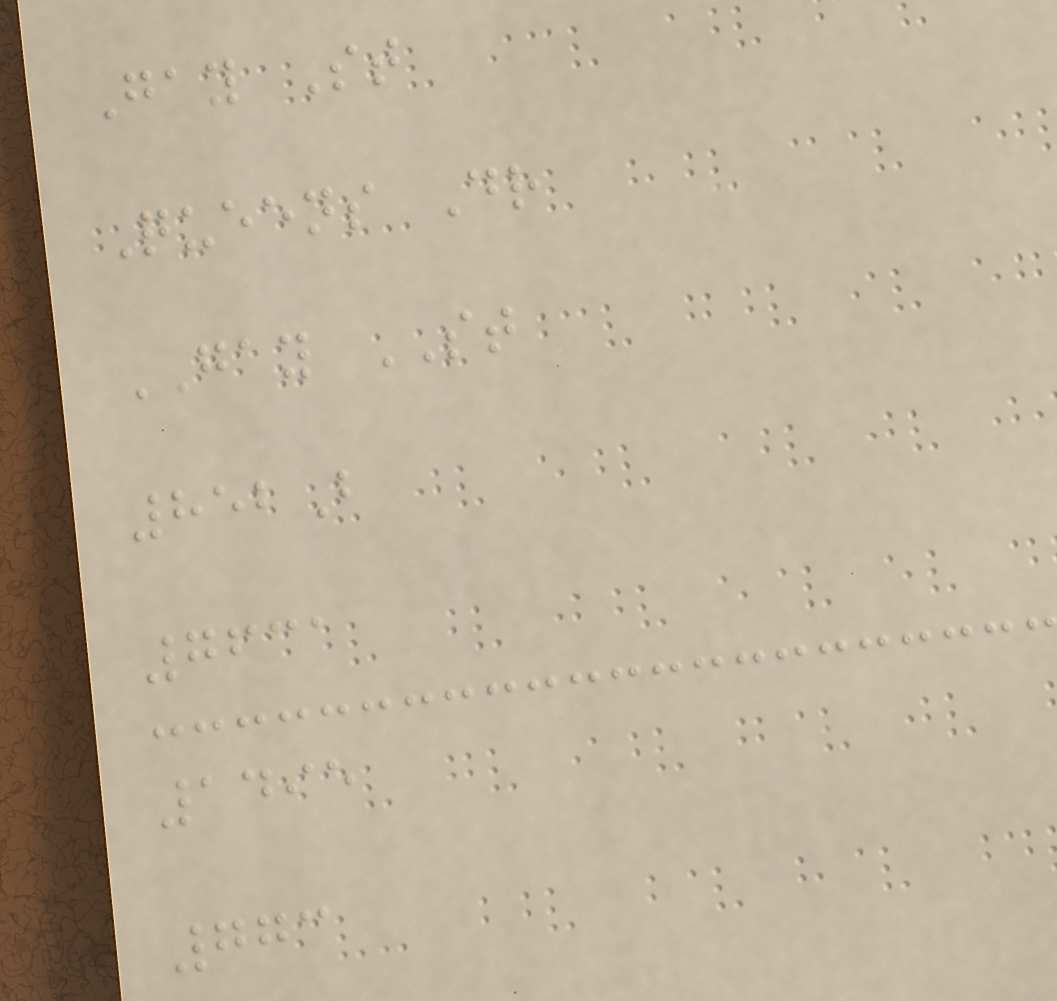Gay St
Queens Dr
GAY ST
852B
7631
1495
773
